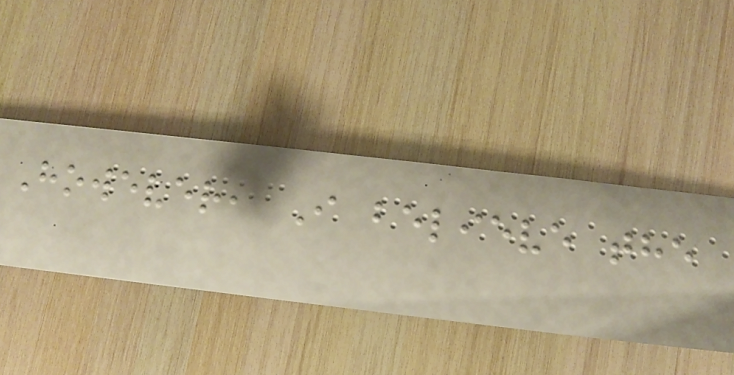However, I believe the
